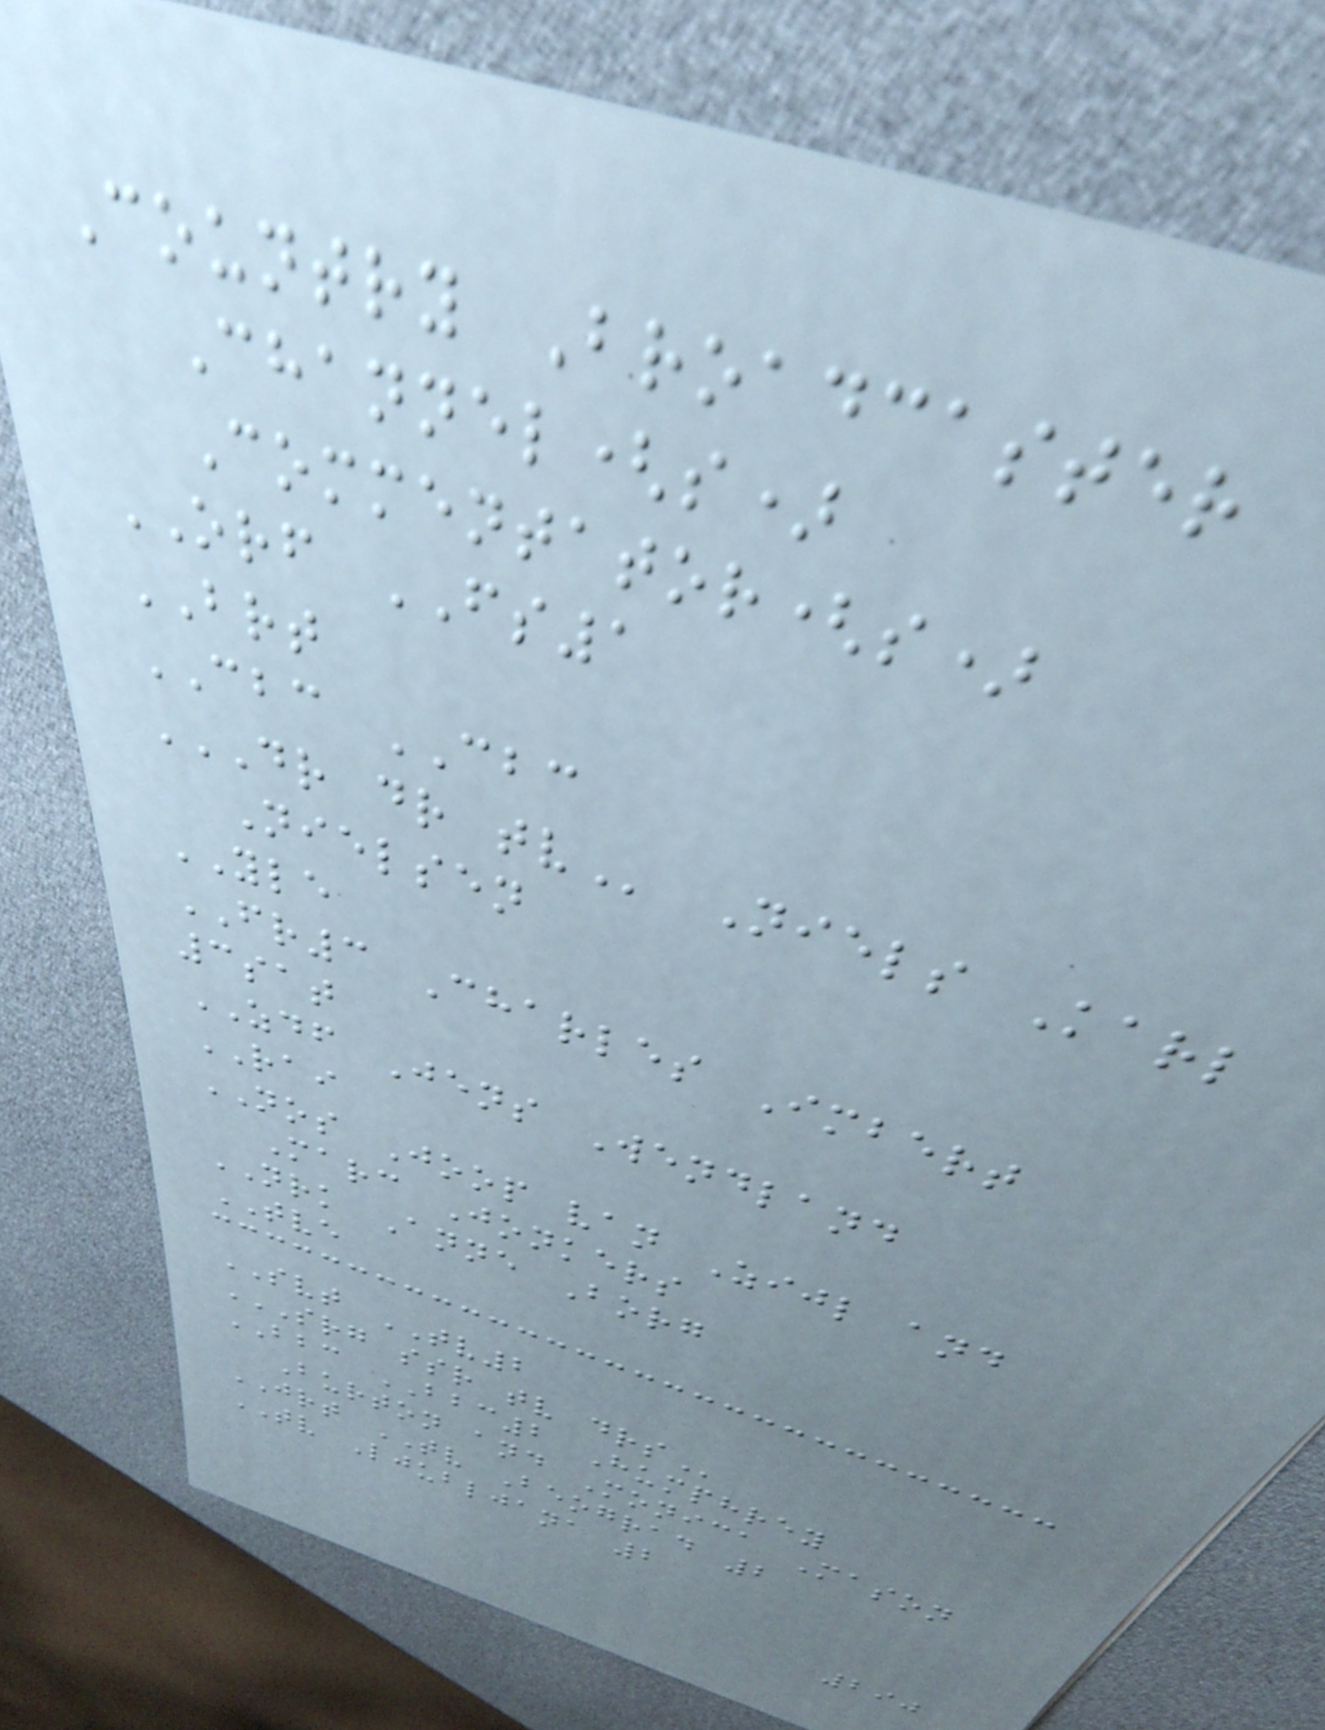Country Broadcaster
Channel(s)
Commentator(s)
ORF FS1
BRT
CBC CBC
DR DR TV Niels Karl
Nielsen
YLE
FR3 Charles Imbert
3sat
ZDF Jens Wendland
RAI
NOS Joop van Zijl and
Marc Jonkers
NRK Anne Borg
TVE
SVT TV2
SRG SSR TV DRS
BBC BBC2 Humphrey
Burton and Monica Mason
JRT TV Beograd 2
TV Ljubljana 2
290
